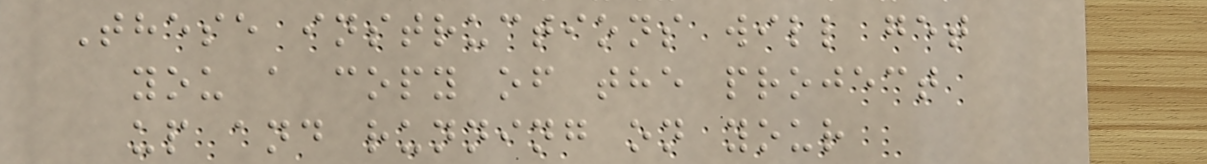These instructions will get
you a copy of the project
up and running on your
